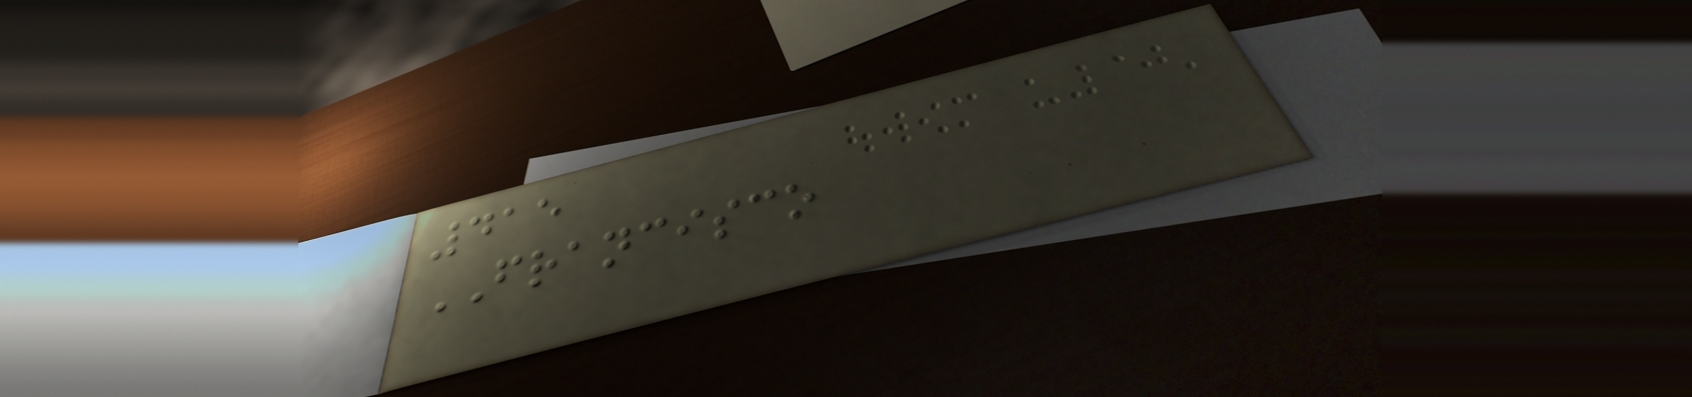415
FRANCISCO
